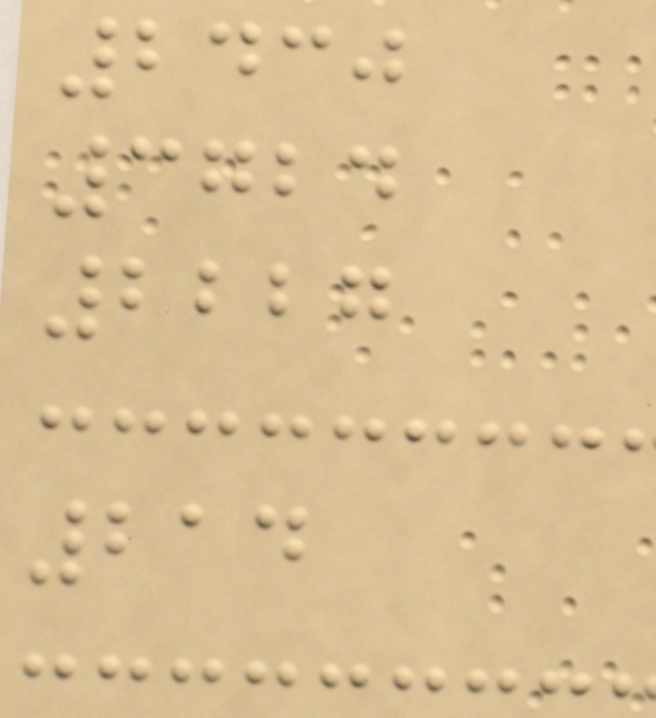2430
3724
2227
214
